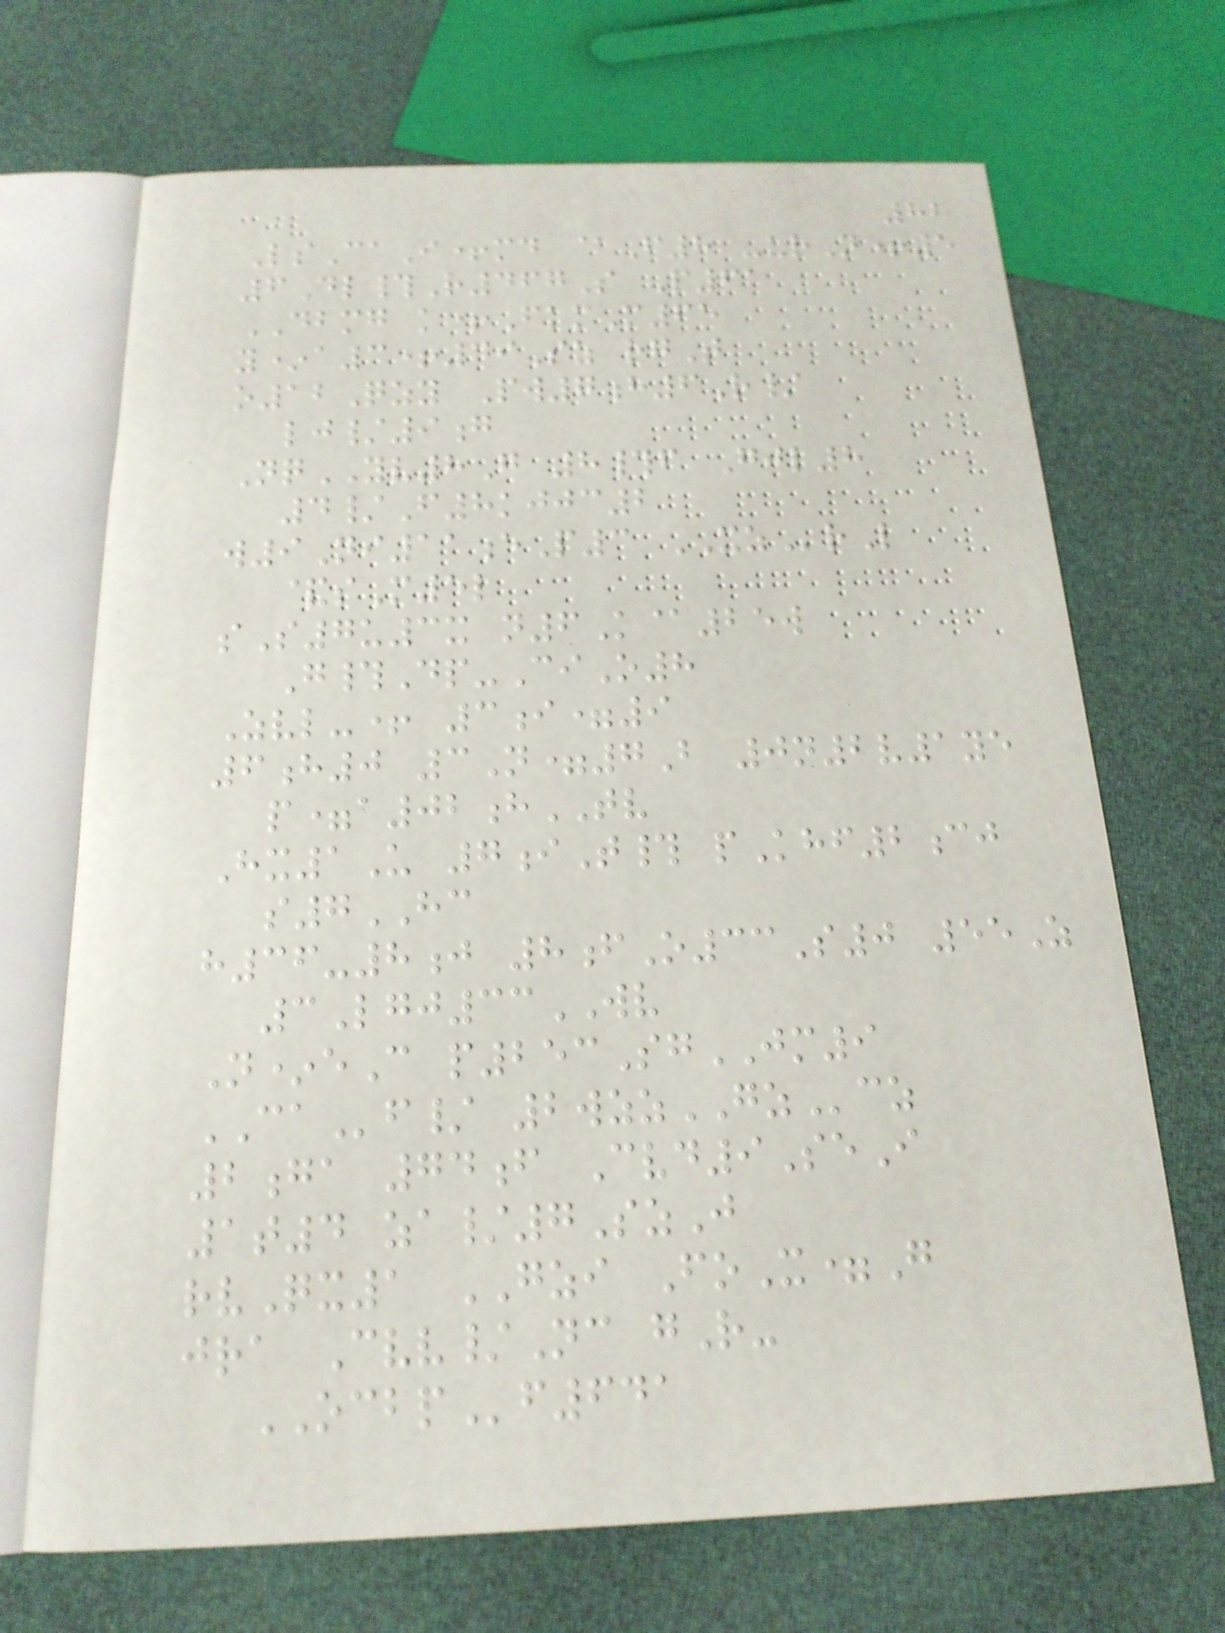82
LsCaI+md @F8 -urN+5
6Dl#R467S P61
DBMG k+FkmM65
y*a3+49Sz rgT
o12Qzy Pw7h6R/
lj/9g
NqYV8G 8#f Gjl8
4/F8kjjc2
w9Ni11eP3 XZrL
&sM5l
sS7u3x n6K@25w
G#Dp-CiO8
Zvl-+ 3i=9
6h0 3N=7B 0n2v1ye
p=a02hTV
Hx1U 7iT# pKhf2cj
s7HC
h36-8j 8fO33S0 55Z
3Lgj33WV
N*eC p253SgJM9
CAf/ 2wzzGZcz
2ga 74f Cvd9SeI
1t4 za/7SzJ
rvQx1 GZI FoX=G
jra Cvv/Nc gR-
OCBPf641
